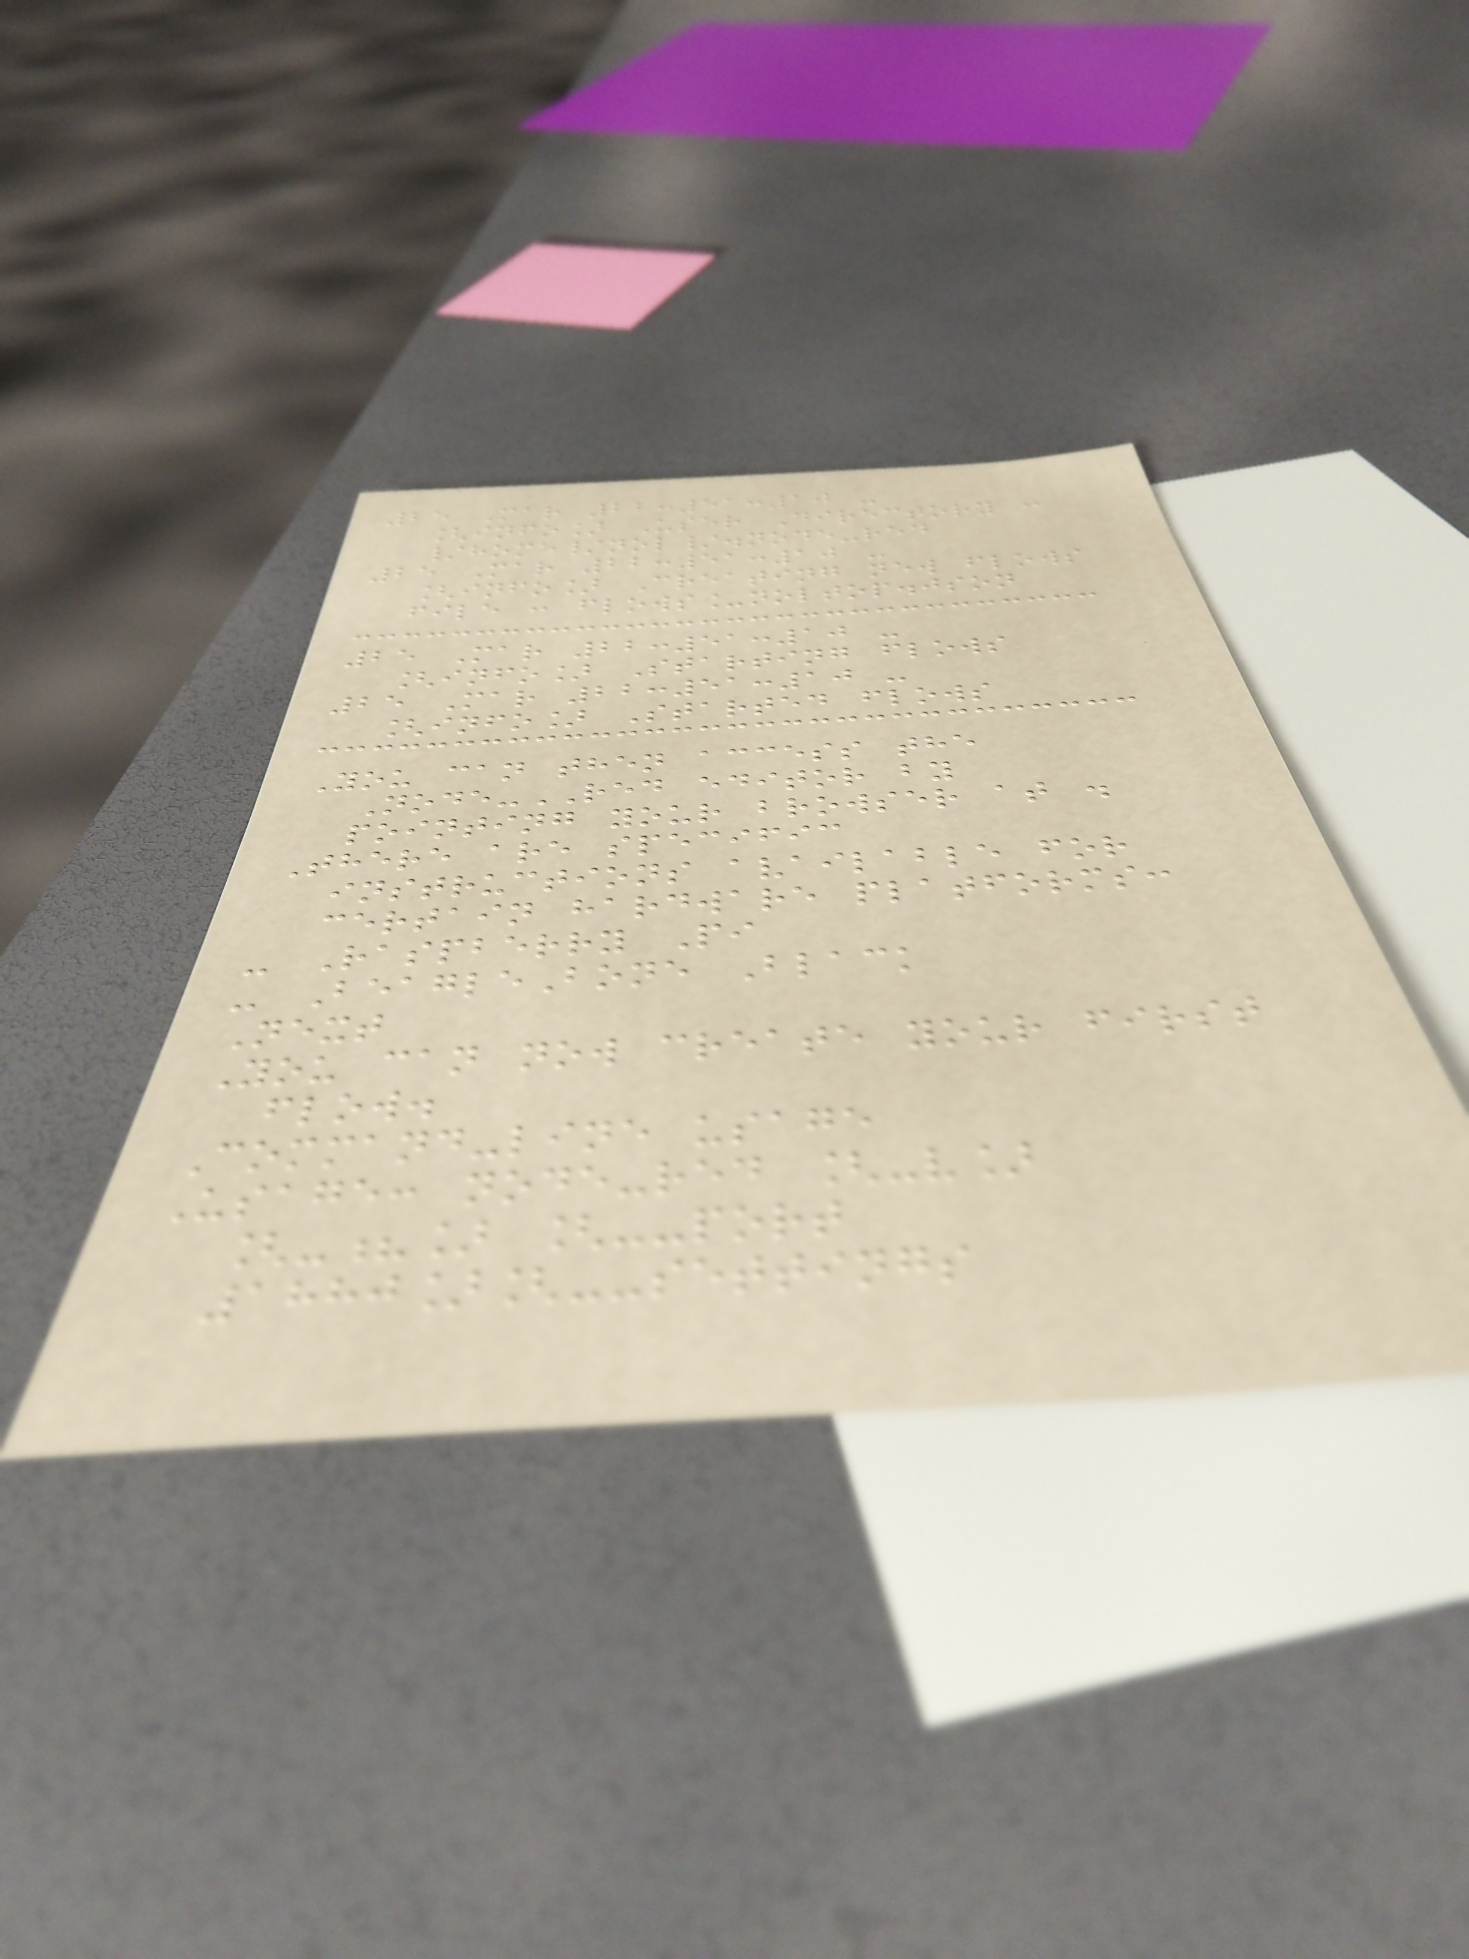25 Mar 22:51:10 -
[info] User Directory :
/home/nol/.node-red
25 Mar 22:51:10 -
[info] Creating new flows
file : flows_noltop.json
25 Mar 22:51:10 -
[info] Starting flows
25 Mar 22:51:10 -
[info] Started flows
You can then access the
Node-RED editor by
pointing your browser at .
There are specific
instructions available for
certain hardware platforms:
- Raspberry Pi
- BeagleBone Black
Next
You can now create your first
flow.
Command-line usage
Usage: node-red [-v]
[-?] [--port
1880][--settings
